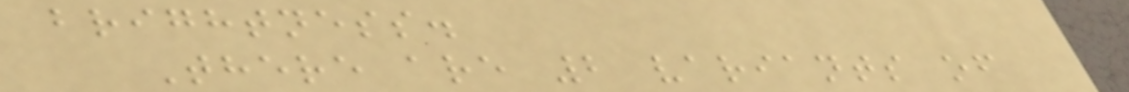brightness.
There are 2 variants of
